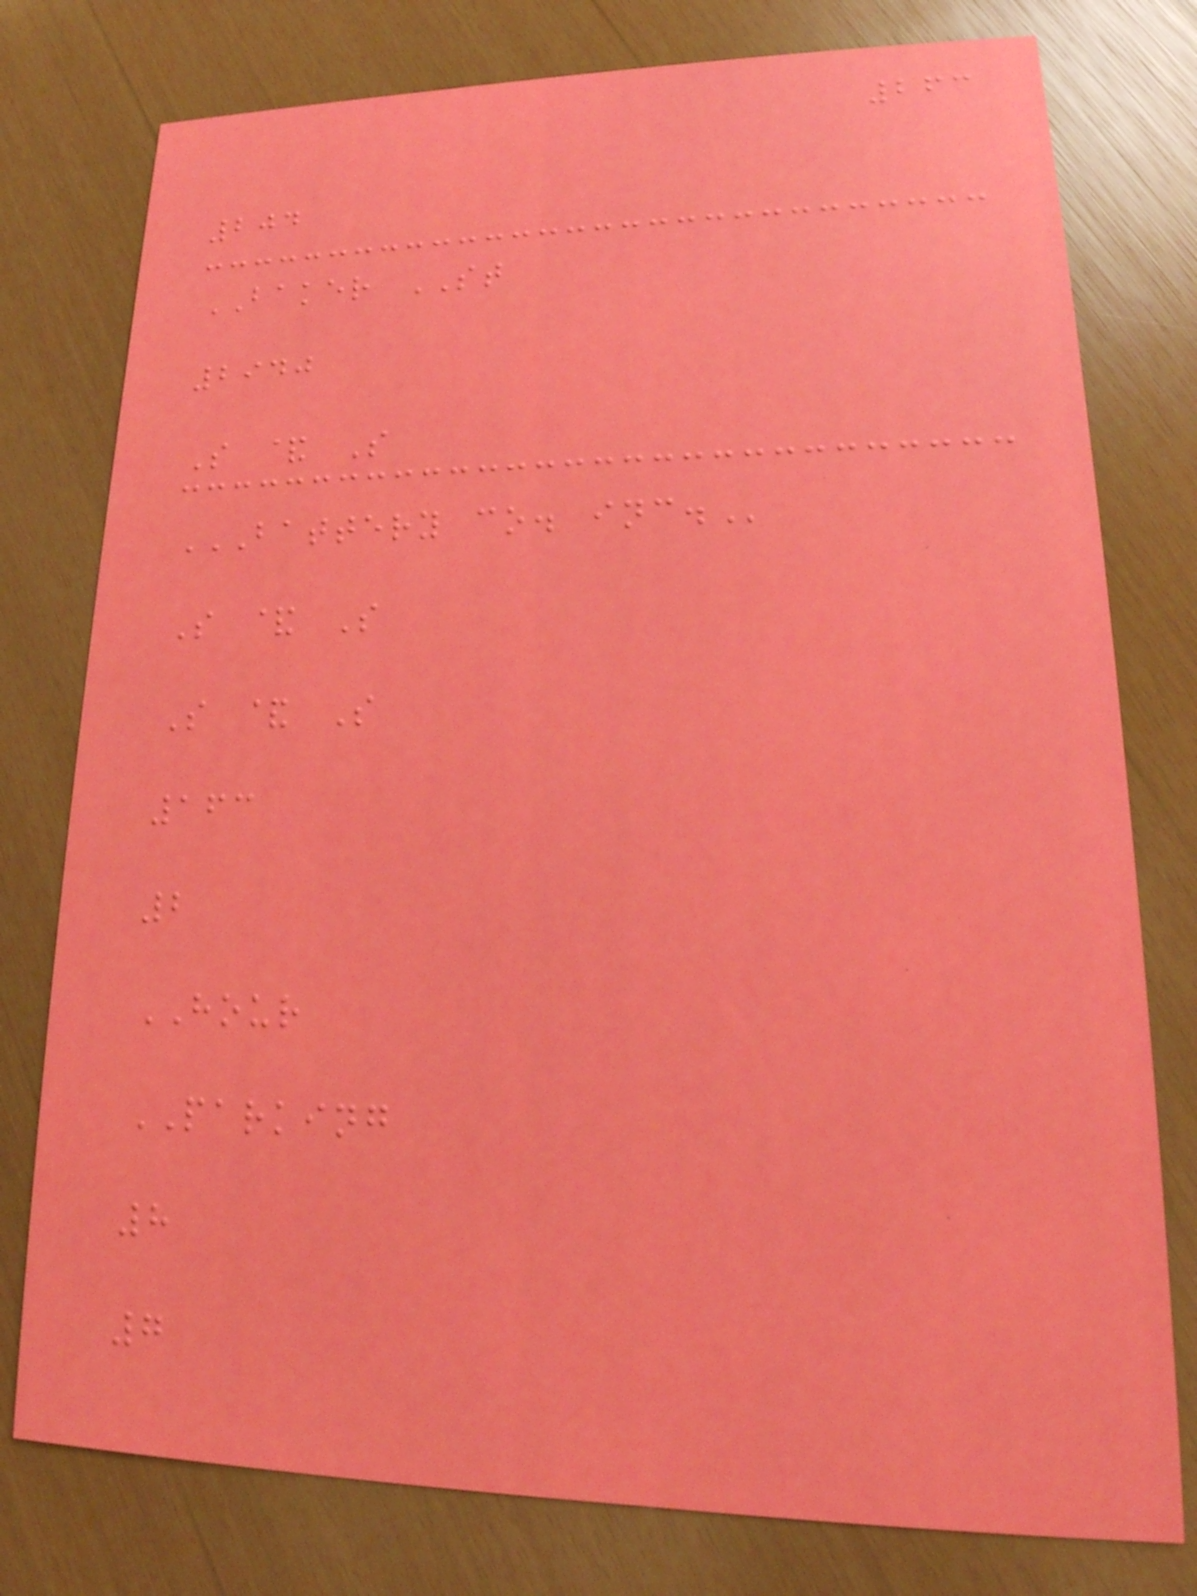263
204
BAKER ST
2940
S & S
BATTERY CO. INC.
S & S
S & S
163
2
HOUR
PARKING
8
7
